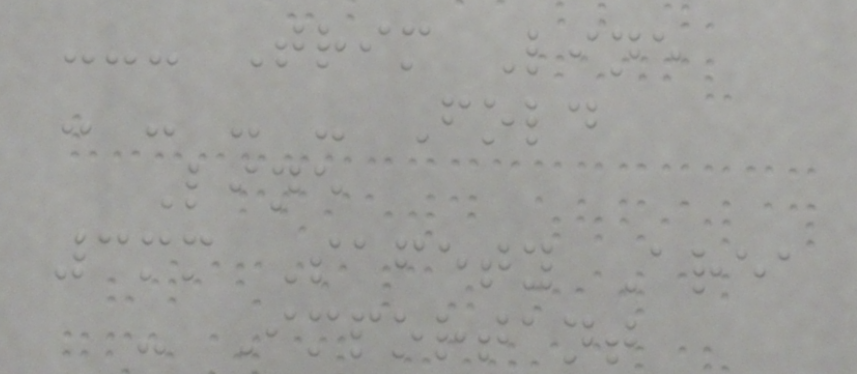--- Trim Line
- - - - Fold
Line
3mm Safety Area
- Important
